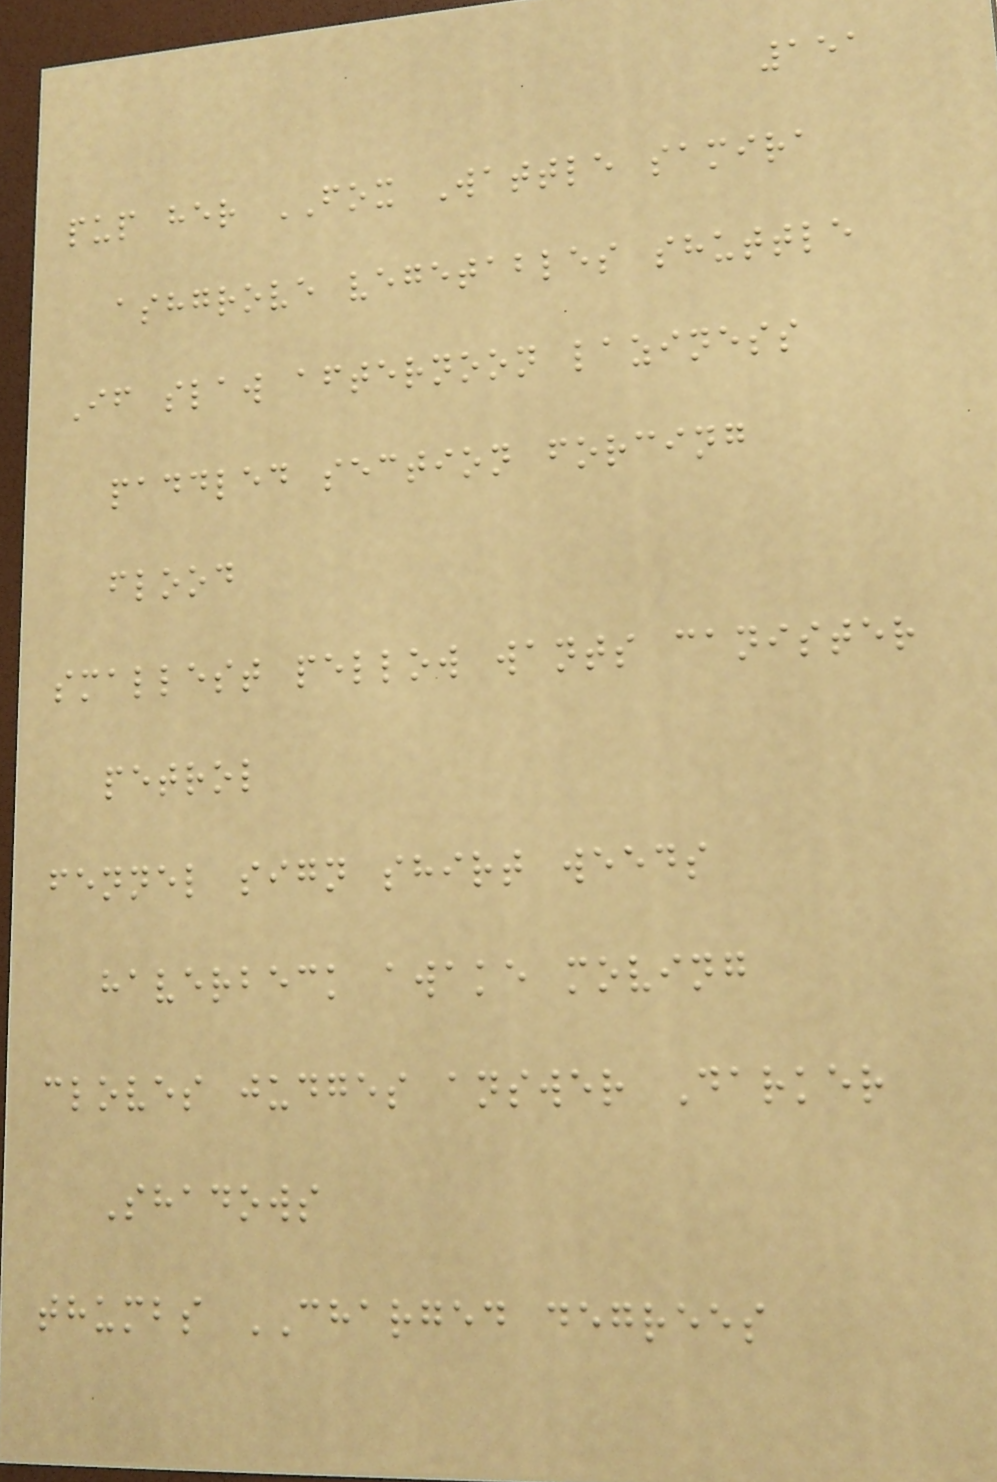151
pup her FOX Wattle samira
ashgrove vegetables shuttle
If slaw afternoon laziness
paddled section forcing
flood
smallest pellow wants canister
petrol
fennel sign shirt weeds
haverbeck awake moving
cloves judges answer Darker
Shadows
thumbs CHARGED degrees
